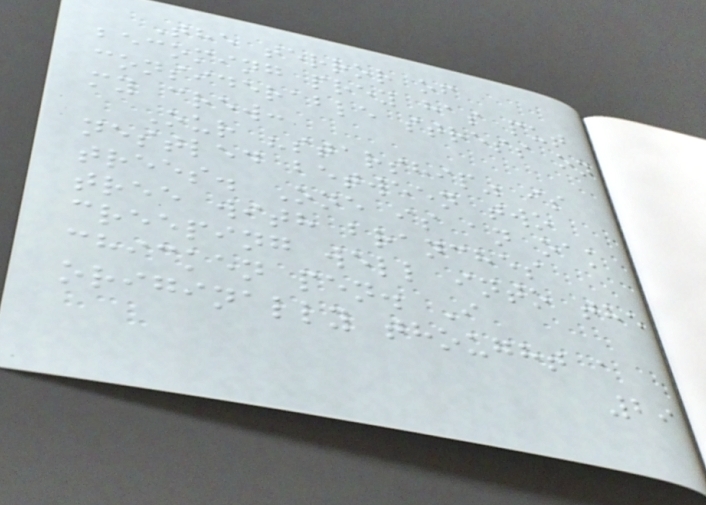The terror of
becoming prey has put
considerable stress on
my crew:
Our "starship" is
nestled between two
trees. One is an oak
tree with branches
creeping well into the
chicken pen. I
originally thought a
29
